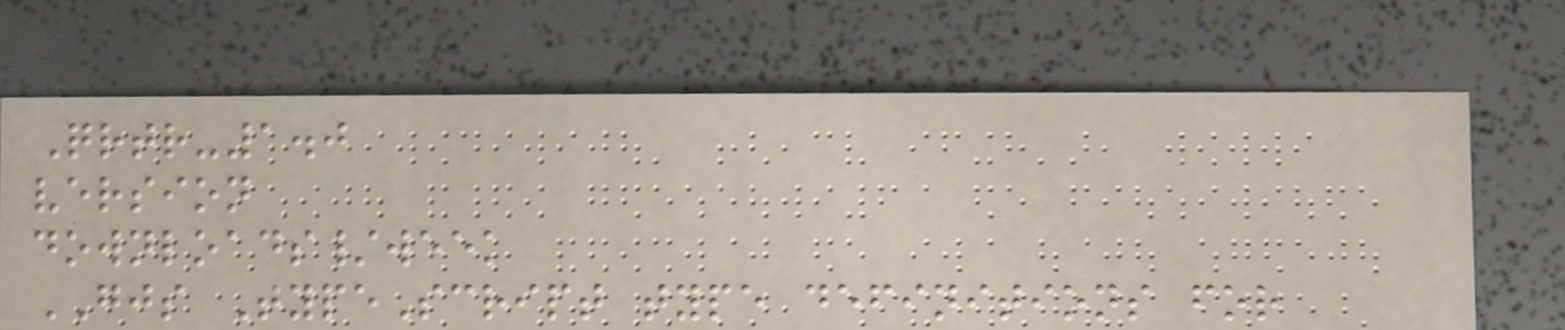Qrtr-1.0
version
downloads/week
GJS TypeScript type definitions for
